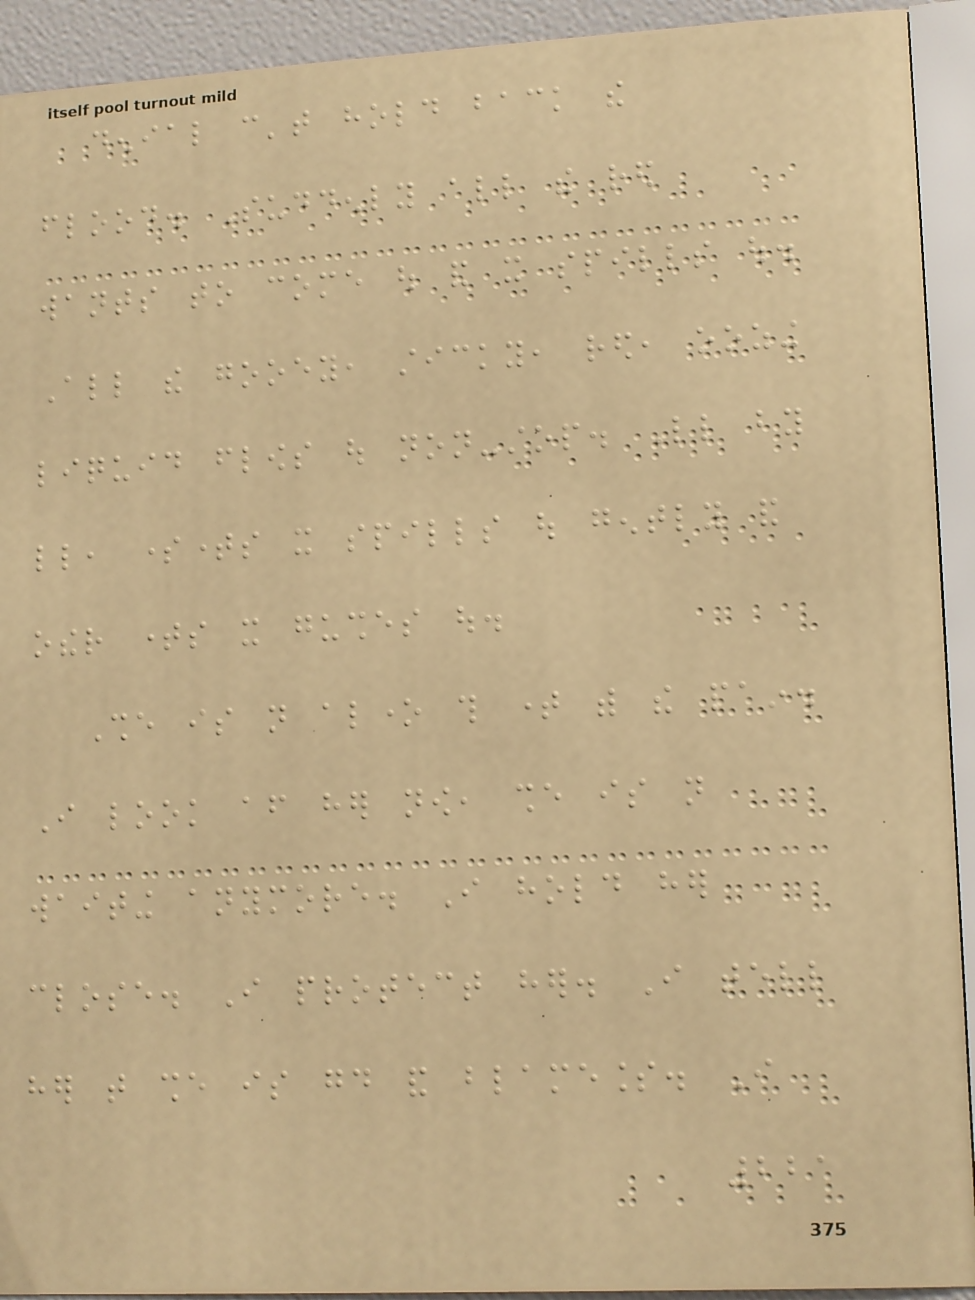denial can't hold back the
flood. Suddenly all the red
wants to come out and it spills out.
All the gooey, sticky, red, oozing
liquid flows out non-stop. Little by
little, sometimes it spills out gently and
other times it gushes out.
She is not alone this time with the pain.
I look after her now, she is not
waiting anymore. I hold her
close. I protect her. I tell
her that she is good and blameless. I
221
